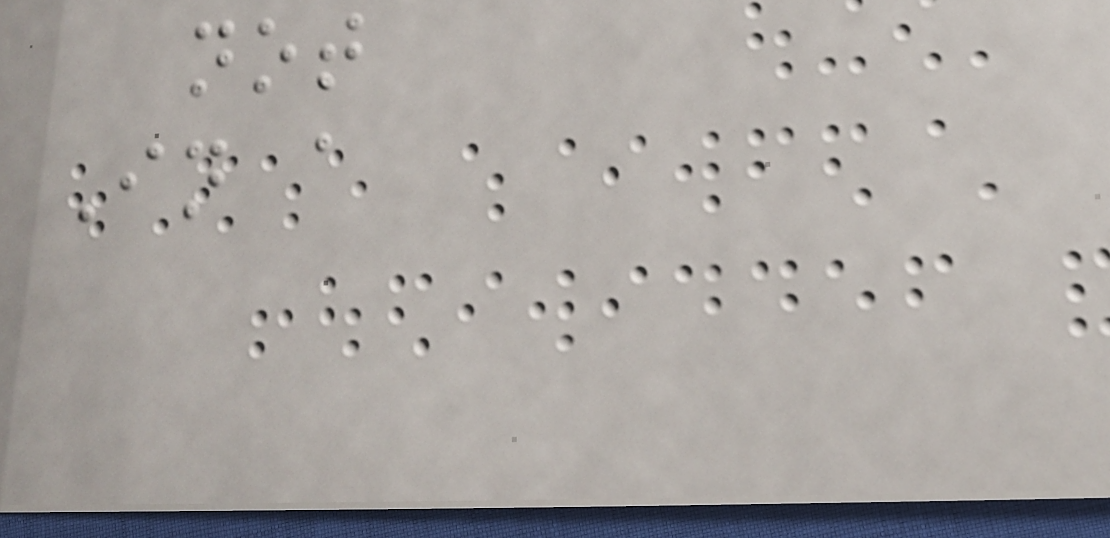not
In a
